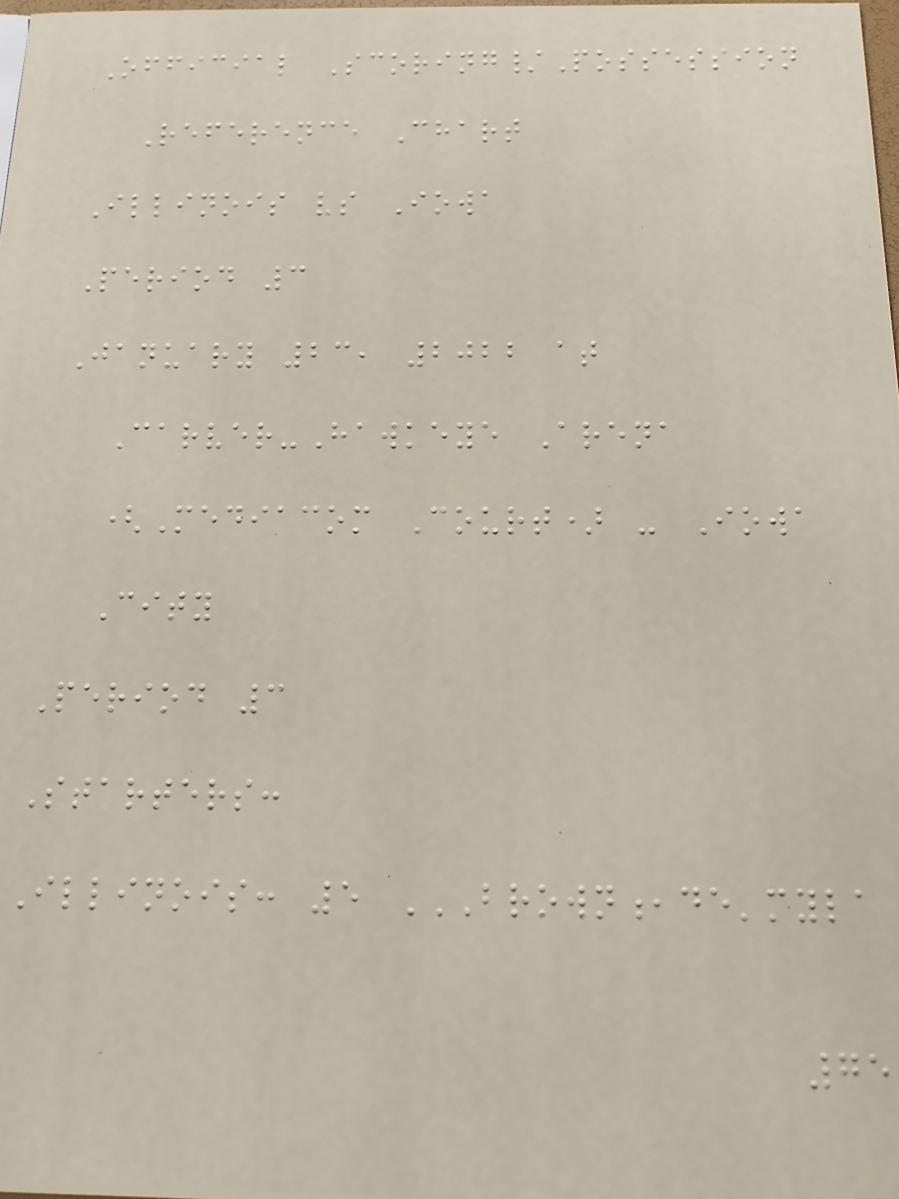Official Scoring/Possession
Reference Chart
Illinois vs Iowa
Period 3
January 23, 2022 at
Carver-Hawkeye Arena
(Mediacom Court) - Iowa
City
Period 3
Starters:
Illinois: 5 BROWN,DE'MYLA
75
